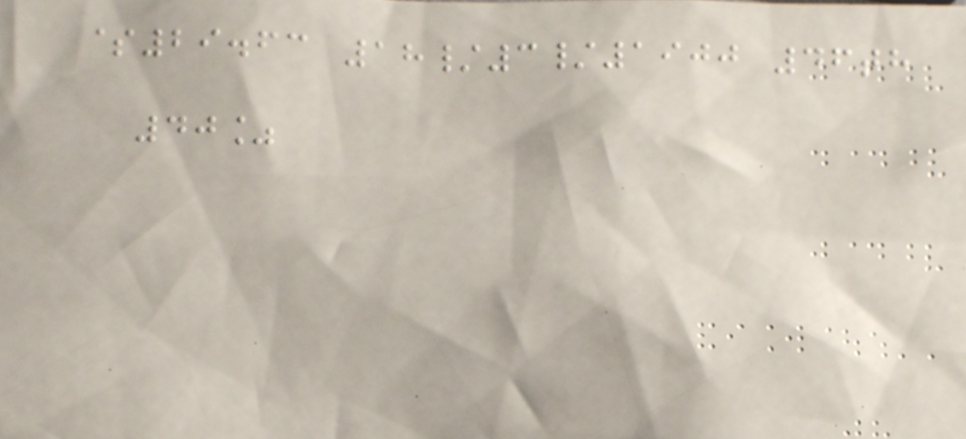$29.63 18/3/1900 46th
40%
